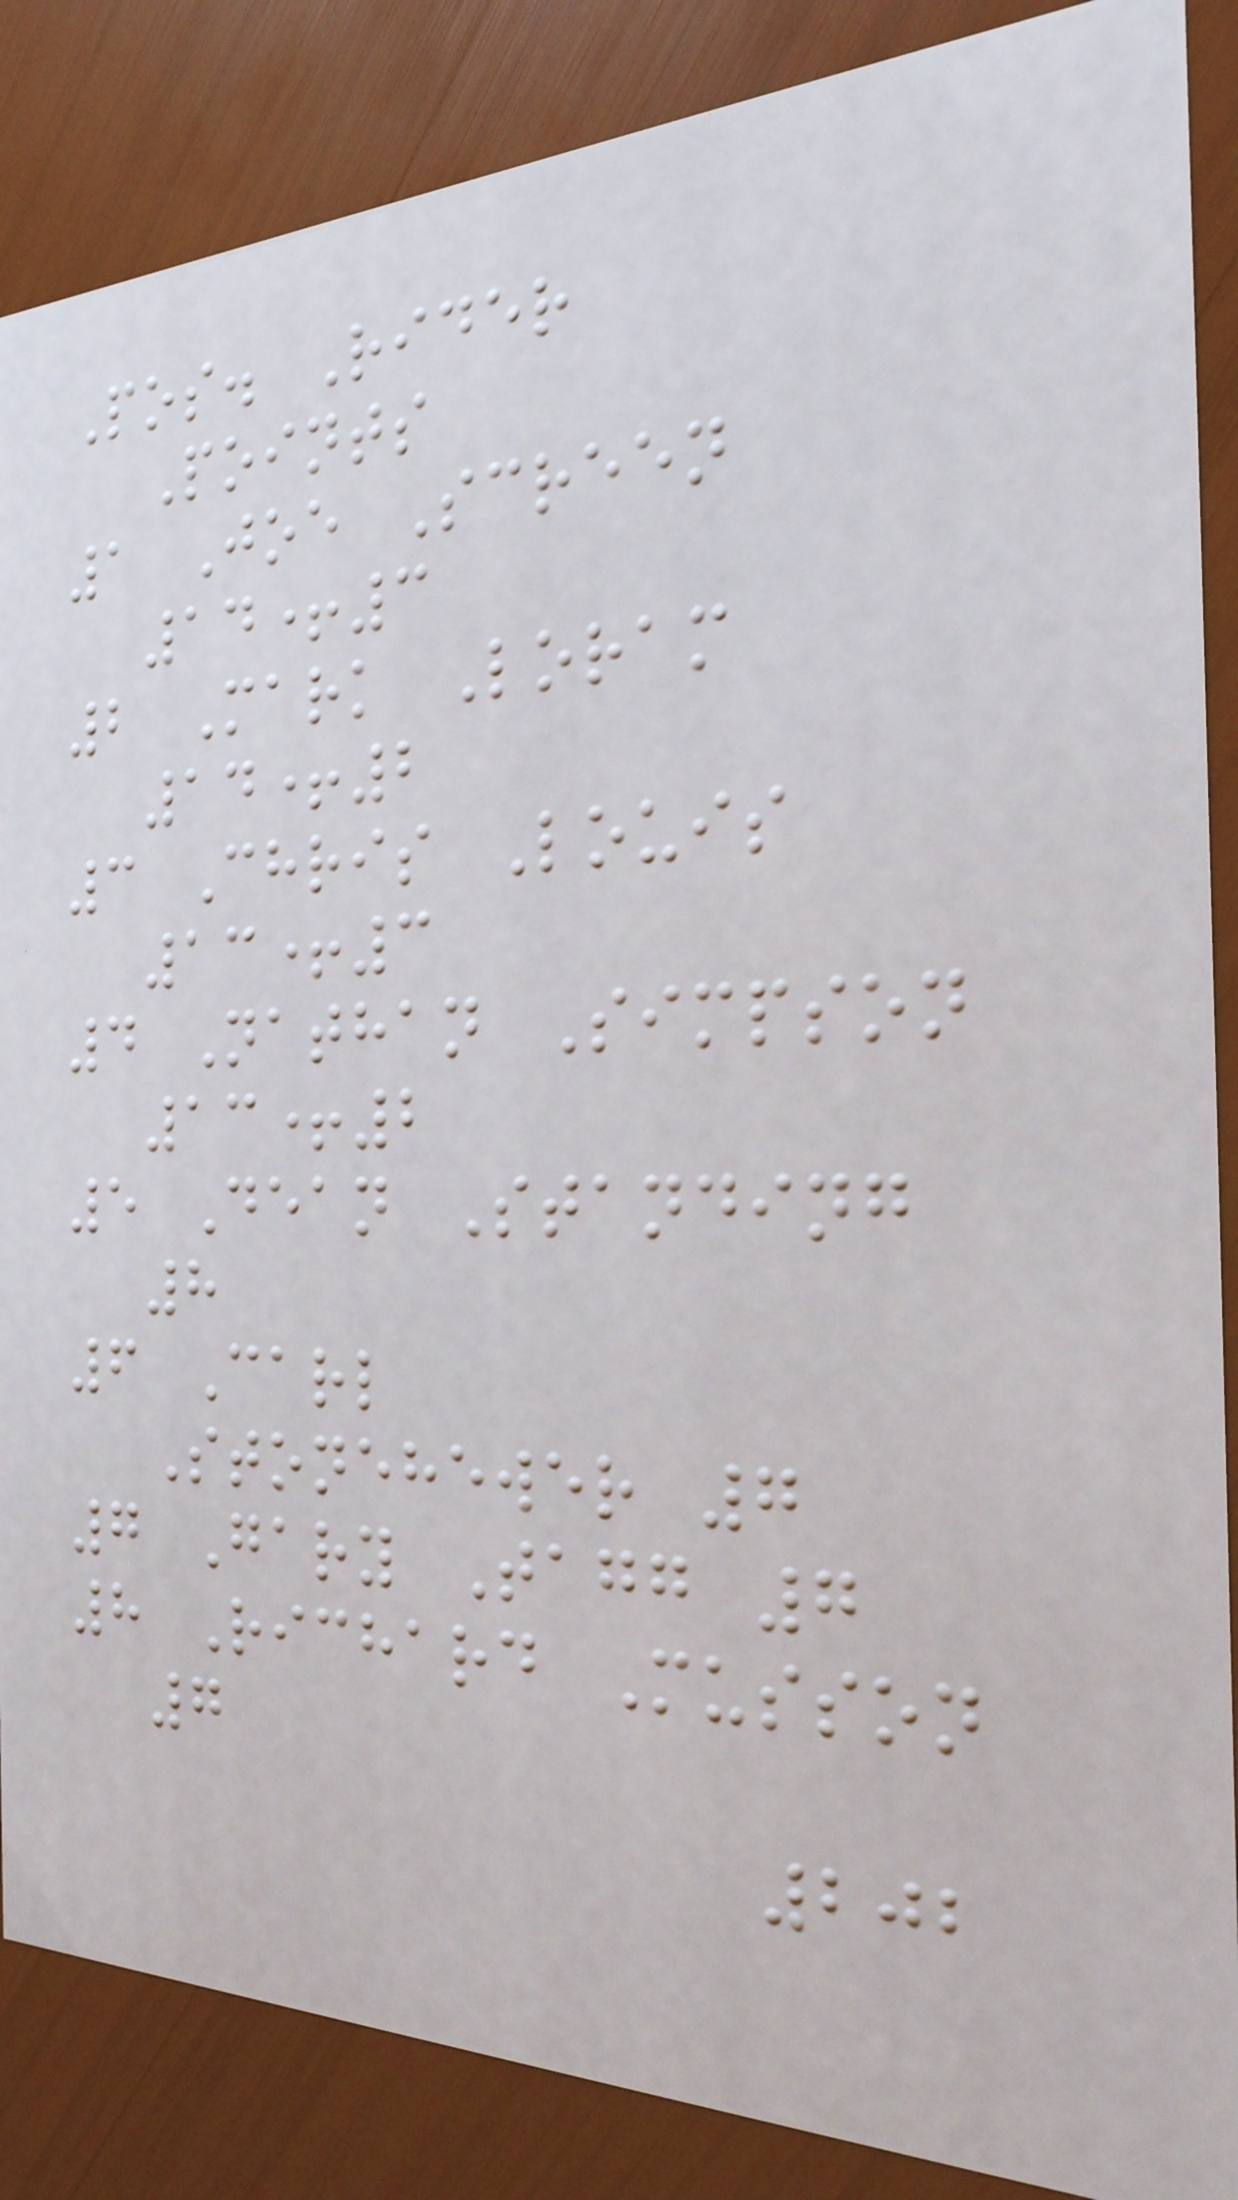Pos. Rider
Points
1 Joe Screen
14+3
2 Mark Loram
14+2
3 Chris Louis
13+3
4 Nathan Simpson
13+2
5 Dean Standing
8
6 Carl
Stonehewer 7
7 Gary Tagg 7
8 Richard Musson
7
202
